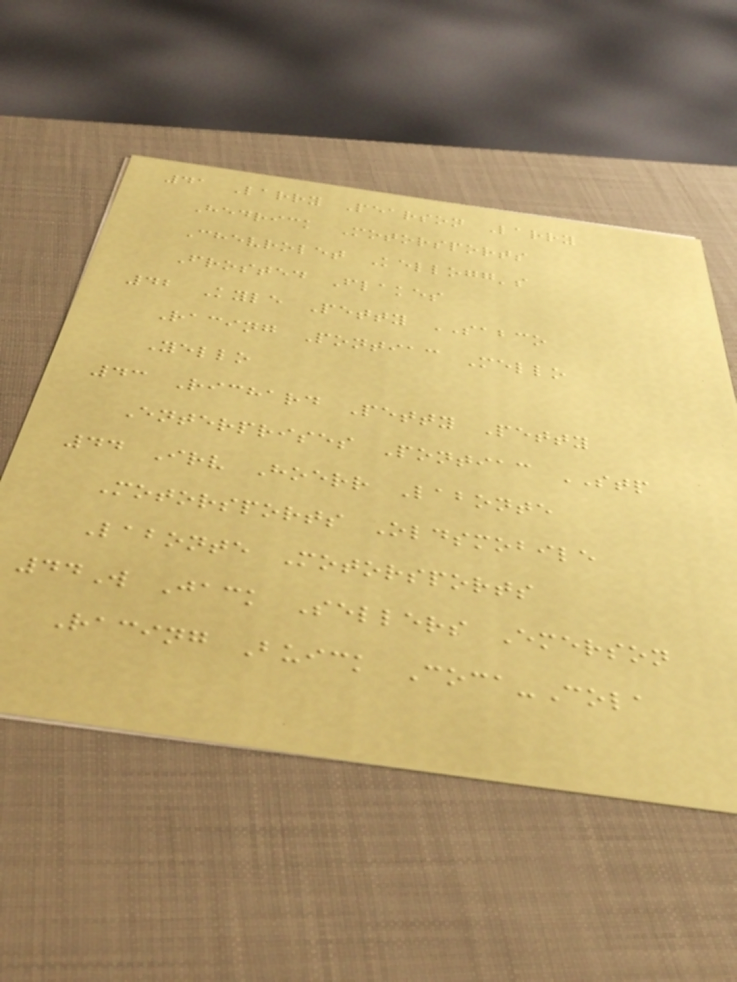41 Larry Pearson Larry
Hedrick Motorsports
Chevrolet Kellogg's
Frosted Flakes
42 Kyle Petty SABCO
Racing Pontiac Mello
Yello
43 Richard Petty Petty
Enterprises Pontiac STP
44 Irv Hoerr Labonte
Motorsports Oldsmobile
Labonte Motorsports
44W Jack Sellers Emerson
Racing Buick Coca-Cola
